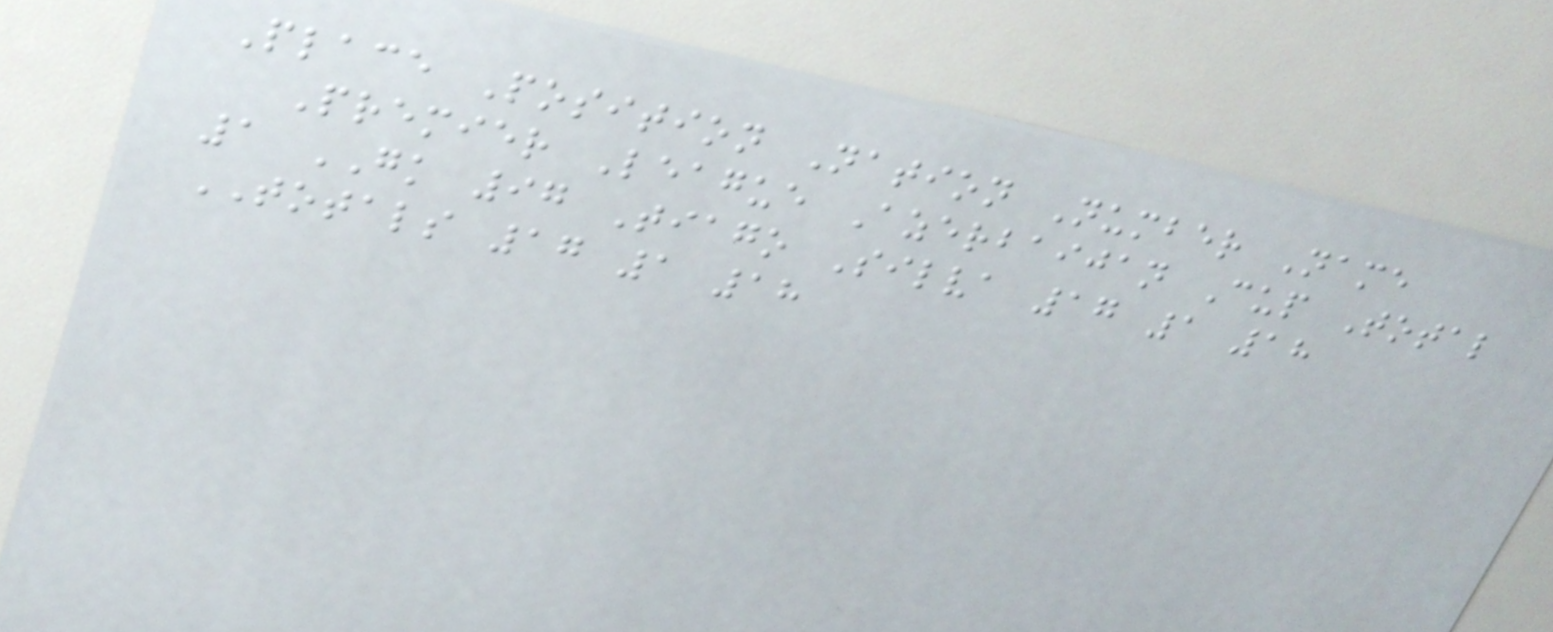Place Position Nation Number Name
Premier League Azerbaijan Cup Total
1 GK 97 Tiago Silva 17 1 18
TOTALS 17 1 18
